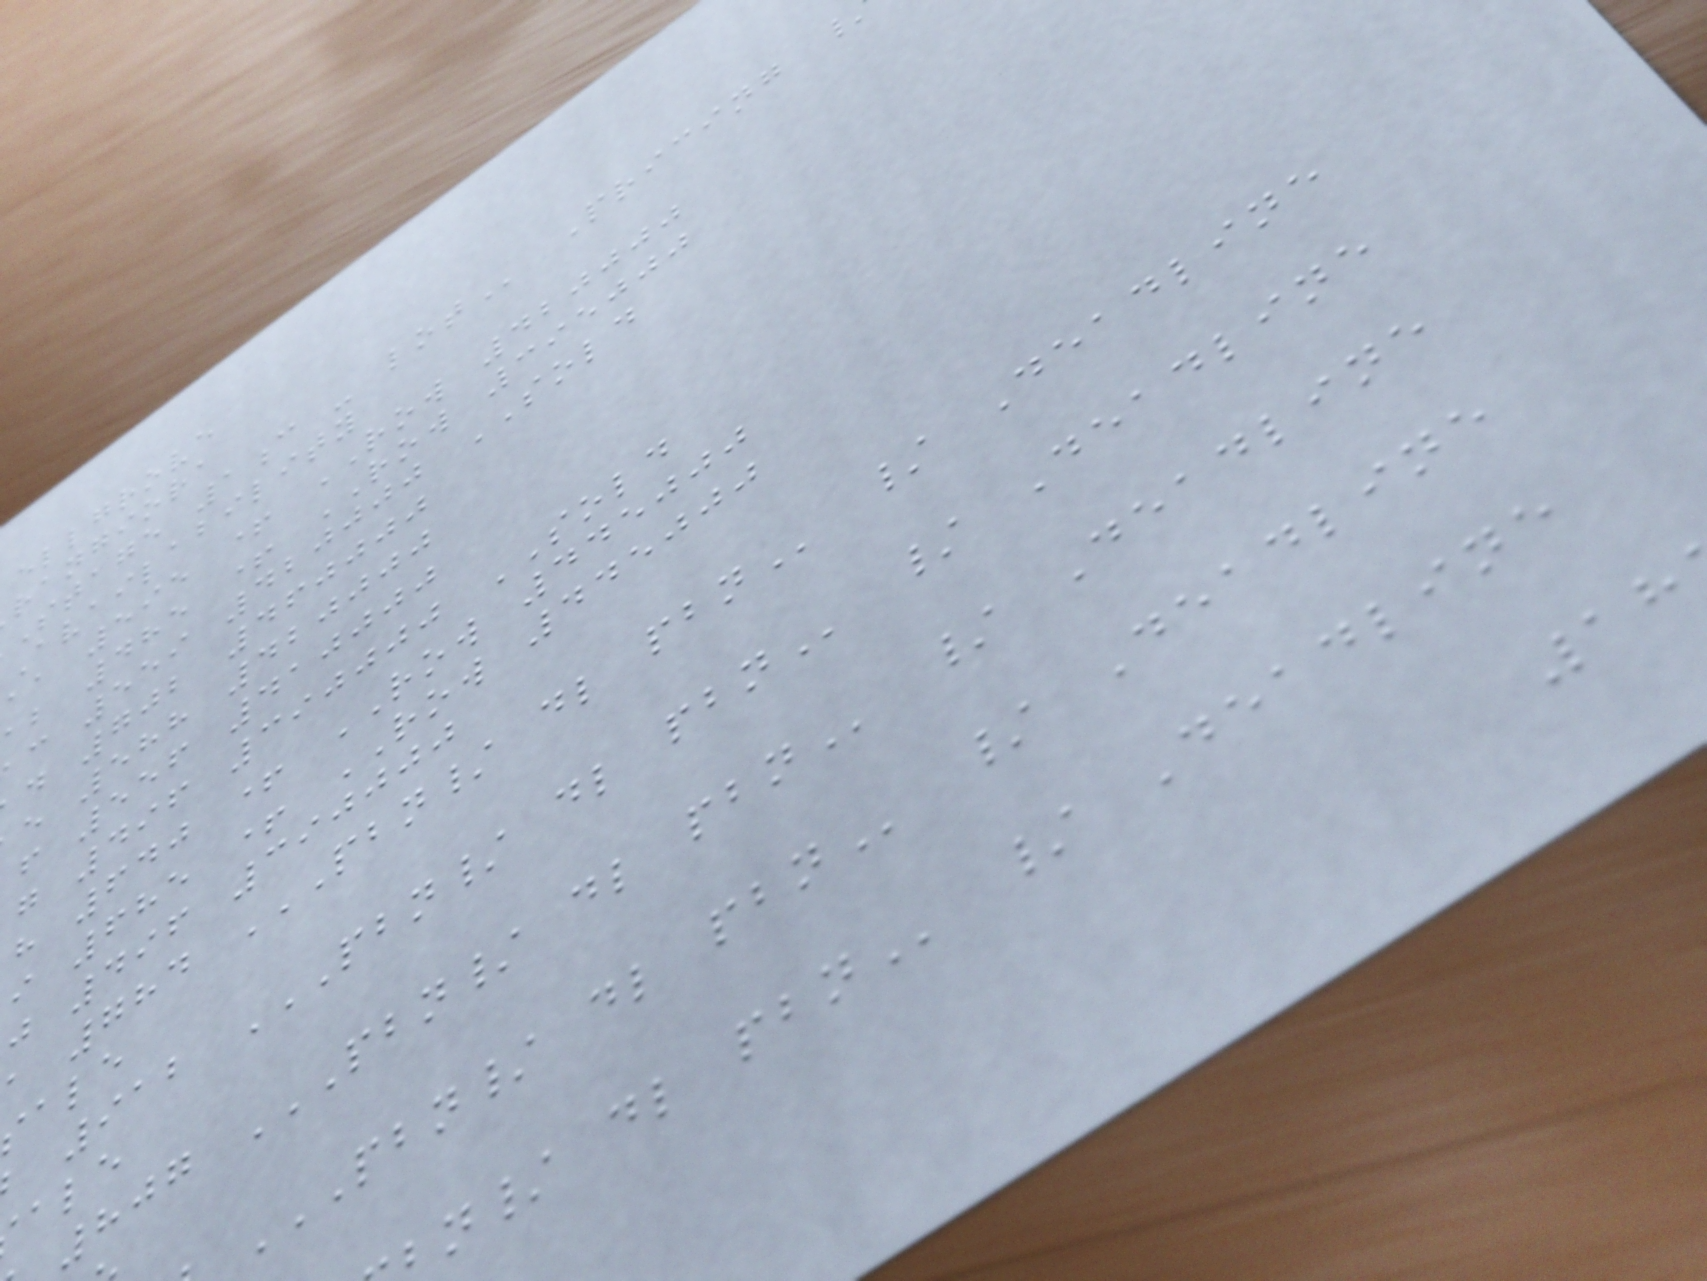ellgrove
rangiora
stage 1c -
Availability
aa 595 + ROW 420000
ab 485 + ROW 395000
c 559 420000 SOLD
d 702 460000
e 588 420000
f 556 410000
g 496 390000 SOLD
h 640 + ROW 445000
i 685 + ROW 445000
j 496 390000
a 784 PBN/ DL PBN / Deadline
912 PBN/ DL PBN / Deadline
807 PBN/ DL PBN / Deadline
PBN/ DL PBN / Deadline
